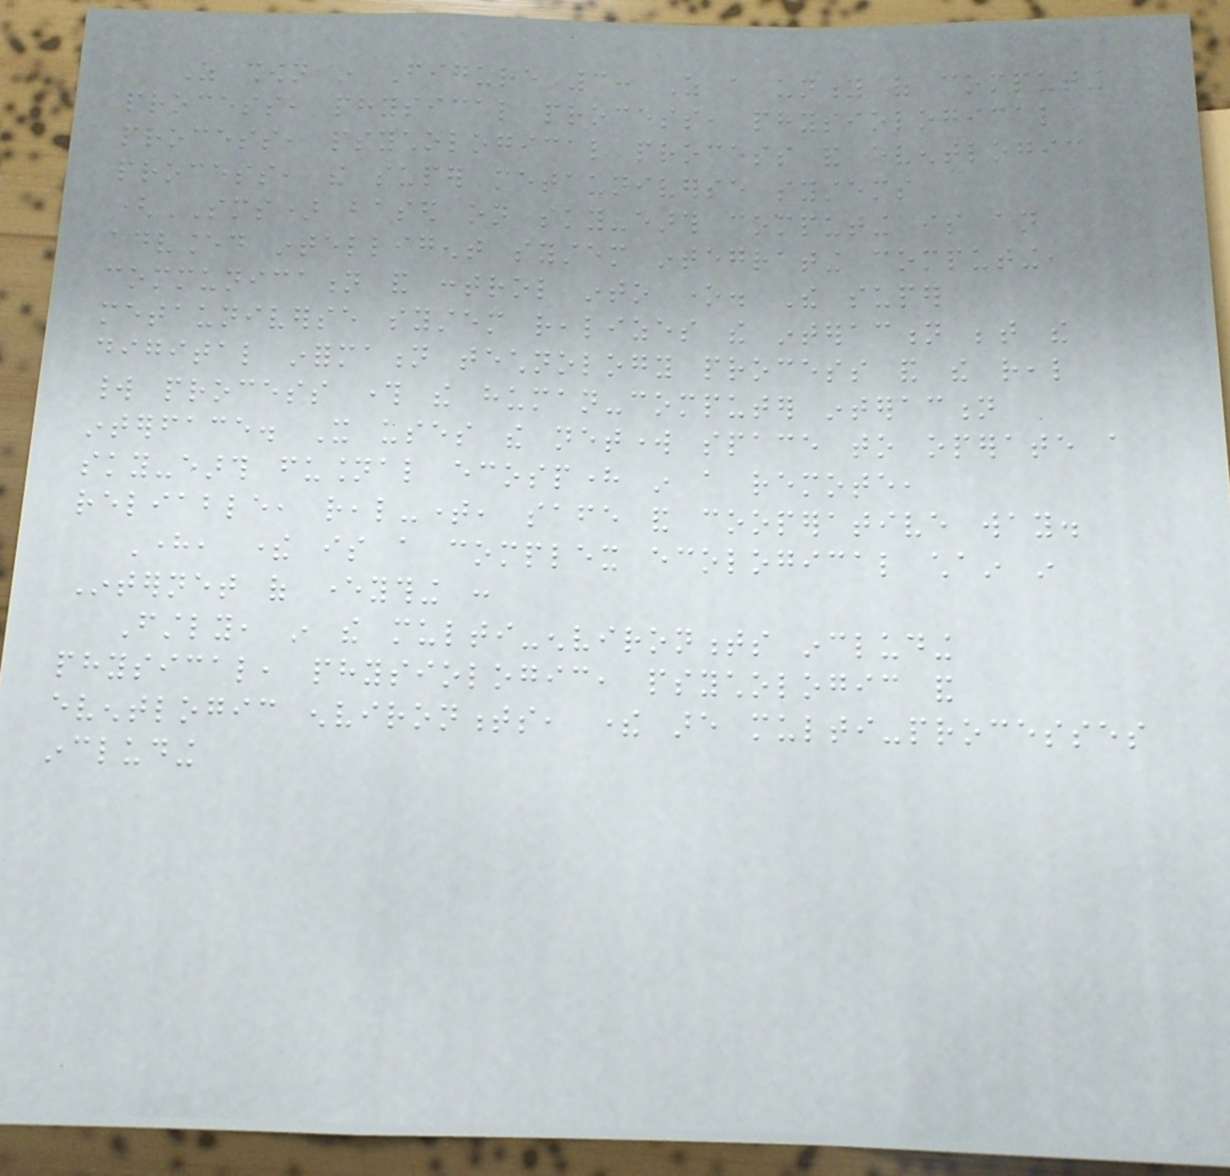As shown in Figure 3: As a unity of computing
process, physical process, physiological
process, psychological process and eventlogic
process, the super metauniverse systems
(SMS) based on sky-earth computing is an
advanced intelligent system integrating computing,
communication and control into one. The super
metauniverse system realizes the interaction between the
digital information technology process and the real
world process through the human-computer interaction
interface. It uses the network space to operate a
sky-earth fusional ecosphere in a remote,
reliable, real-time, safe and cooperative way.
Here, there is a complex ecological chain in
Internet of everything :
Firstly, in the multi-environments including
physical, physiologic, psychologic and
eventlogic environments, there are multi-processes
including
